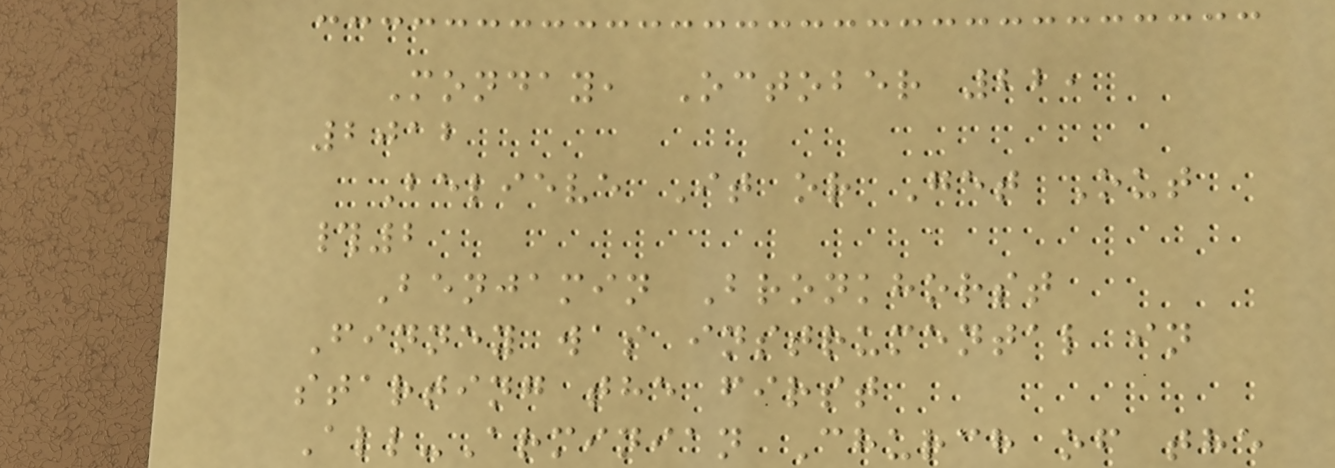Monday, October 22,
2012
Believe It or Get Out
#2
Benjamin Bronkhorst
Finney was instrumental in
starting the first
All-Arminian Church of the
